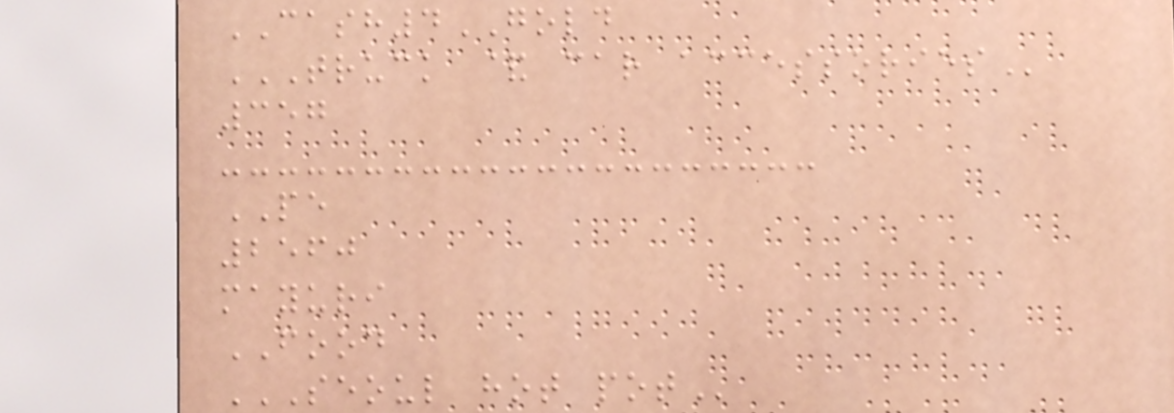CASH4GOLD
TRUCK & CAR ACCESSORIES
357
PE
2560
mayuri
FOOD
SEOUL HOT POT
